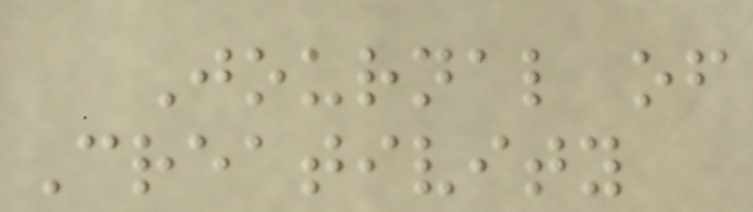Journal of
Creativity
